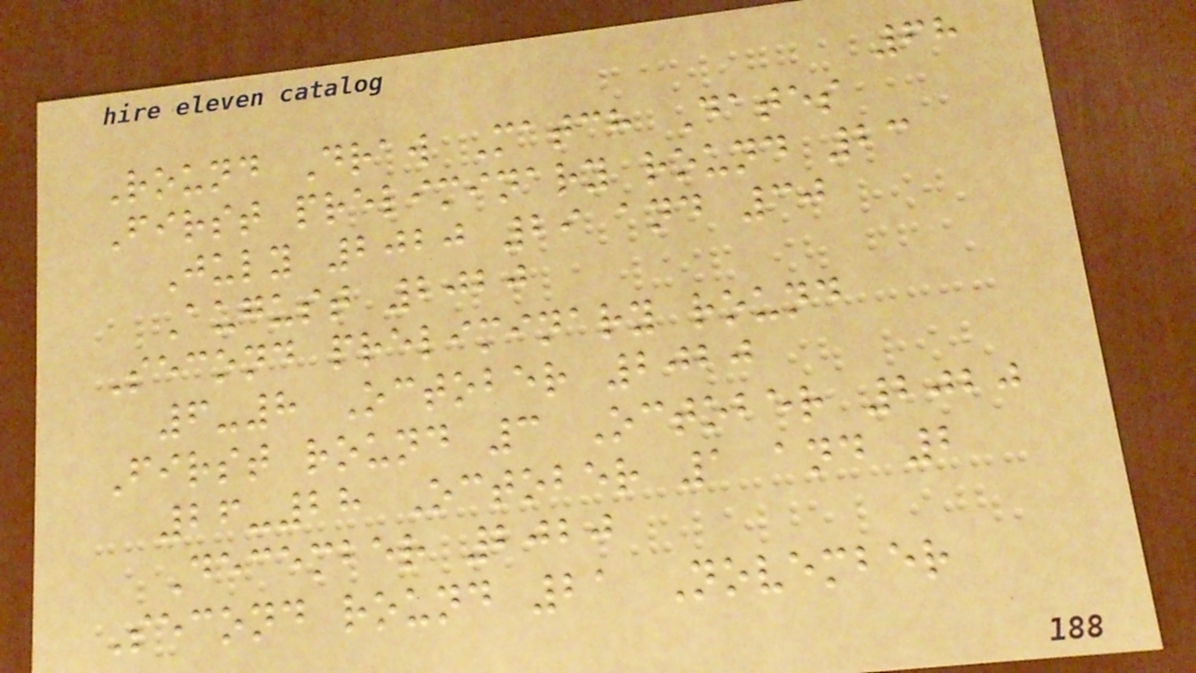68
Round Draw Match Dates
First preliminary round 23
July 2020 29 and 30
August 2020
Second preliminary round
6-8 October 2020
First round 3 October 2020
26-28 October 1 and 2
December 2020
Second round 21 November
